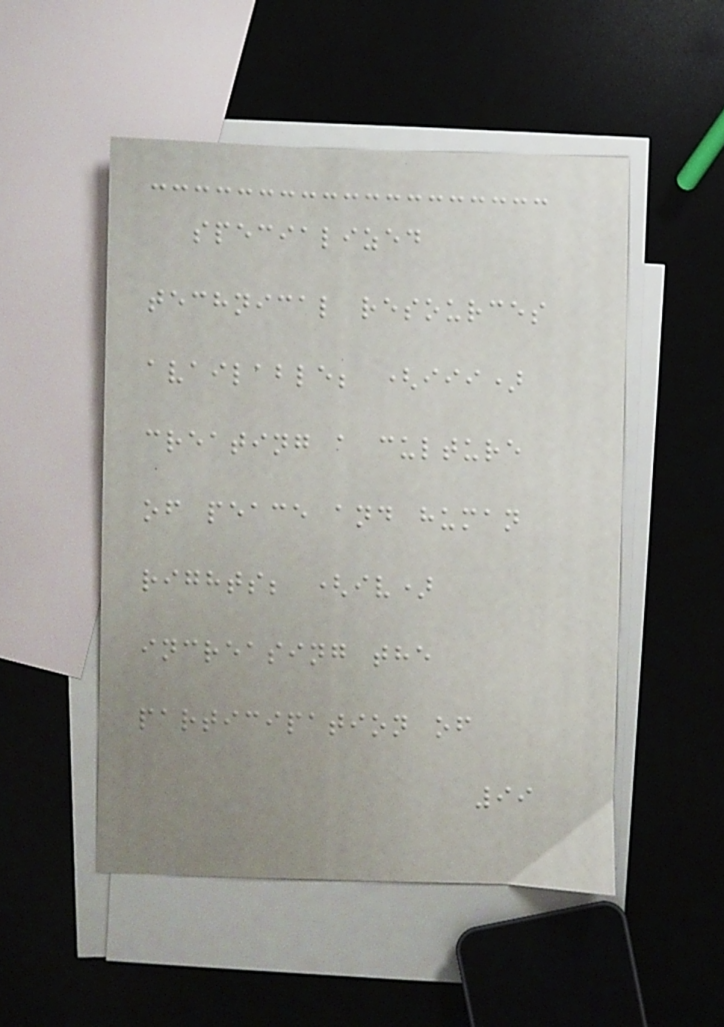specialized
technical resources
available; (iii)
creating a culture
of peace and human
rights; (iv)
increasing the
participation of
99
